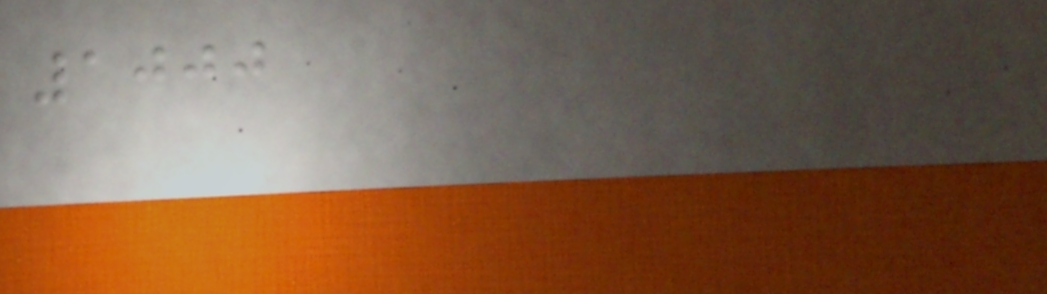1000
